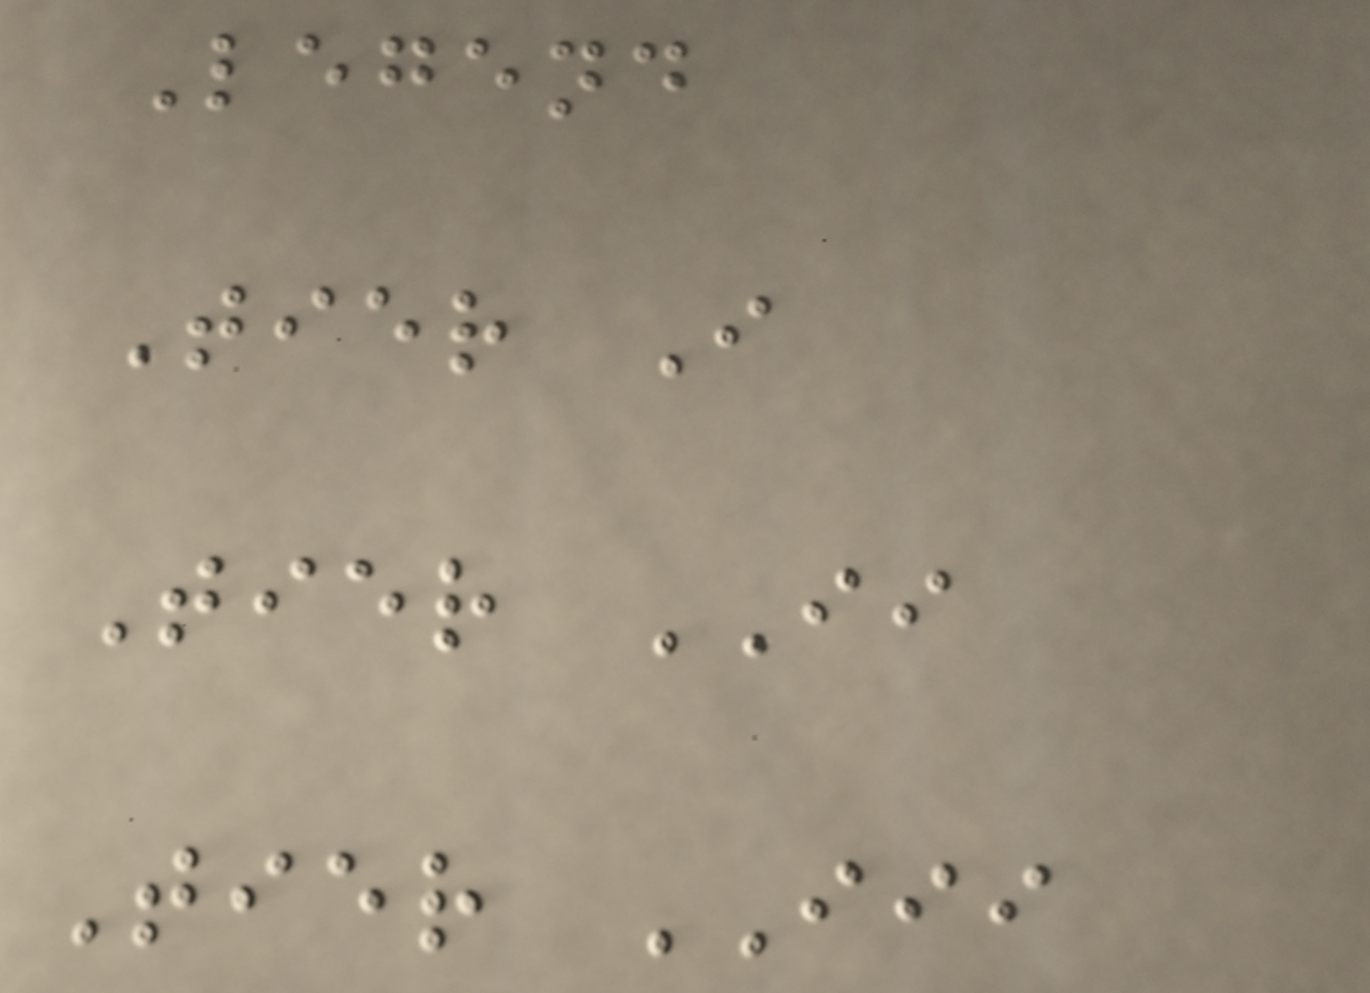Legend
Tier I
Tier II
Tier III
